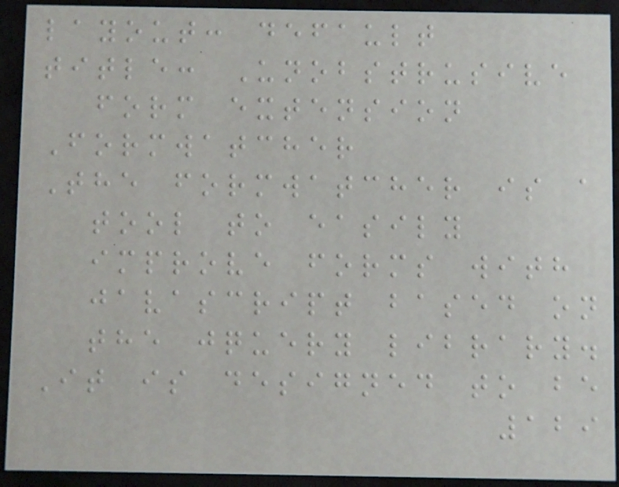layout: default
title: Unobstrusive
form extension
Formwatcher
The formwatcher is a
tool to easily
improve forms with
javascript based on
the jquery library.
It is designed to be
129
